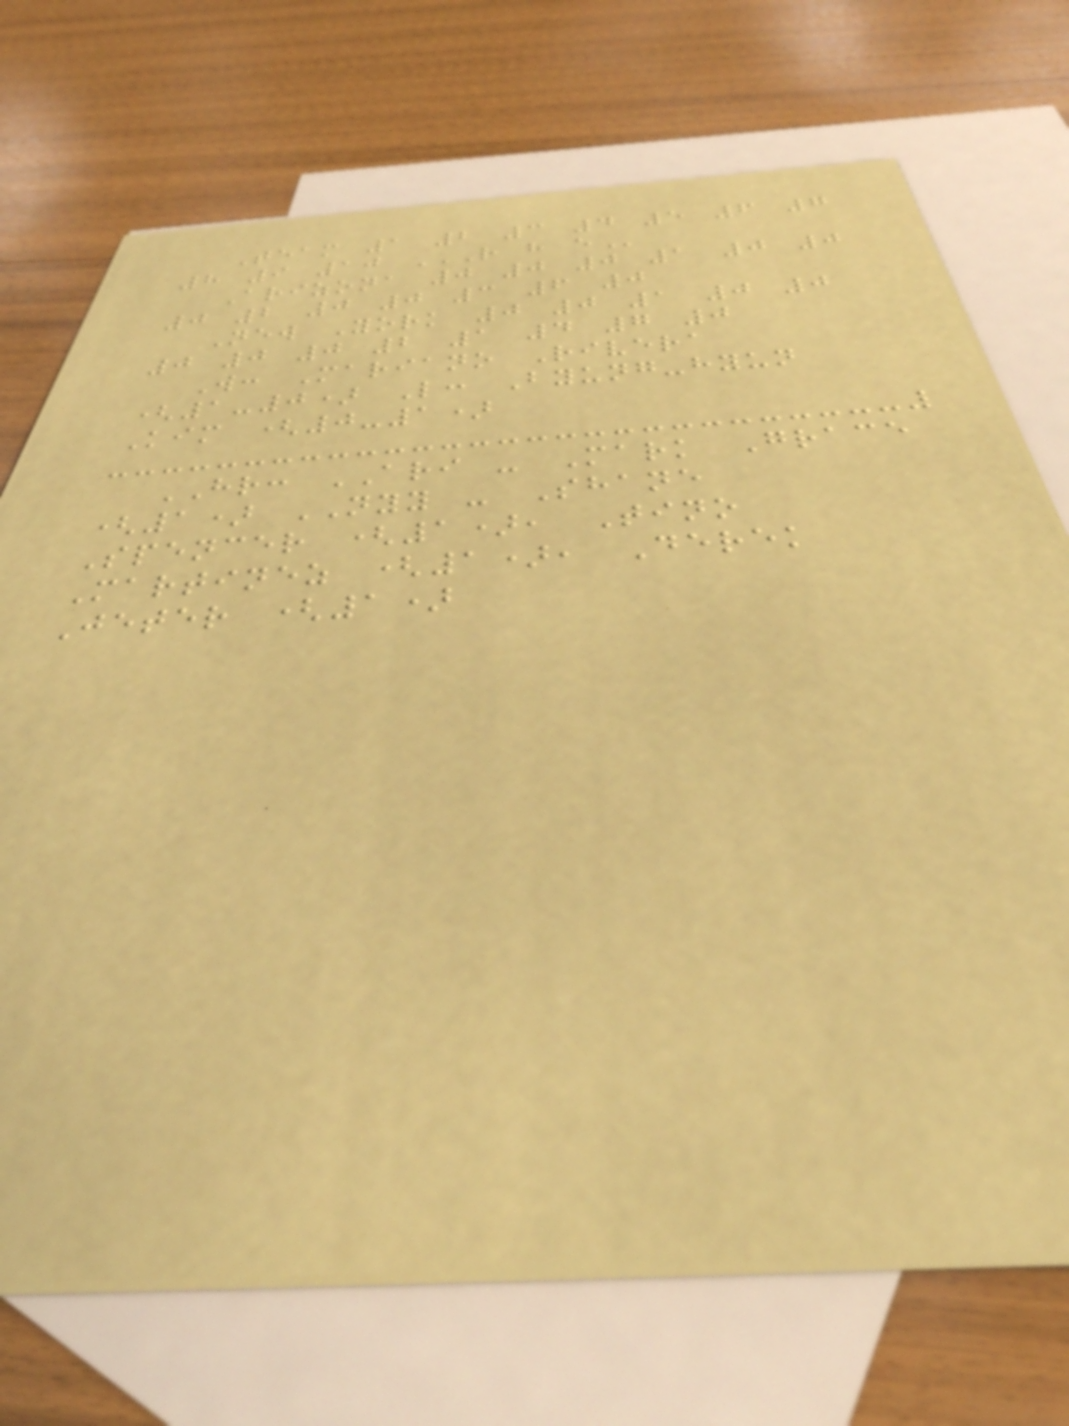Team 1 2 3 4 5 6 7
8 9 10 R H E
Arizona 0 0 0 1 0 0
0 2 0 0 3 6 0
New York 0 0 1 0 0
0 0 0 2 1 4 7 0
W: Mariano Rivera
(1-0) L: Byung-hyun
Kim (0-1)
HR: ARI - Mark Grace
(1) NYY - Shane
Spencer (1), Tino
Martinez (1), Derek
Jeter (1)
